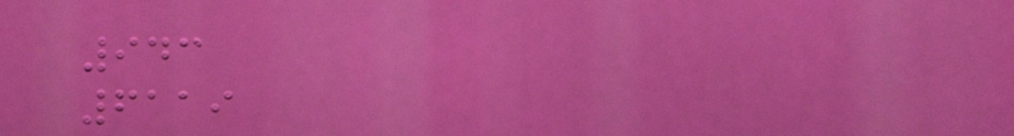943
6119
